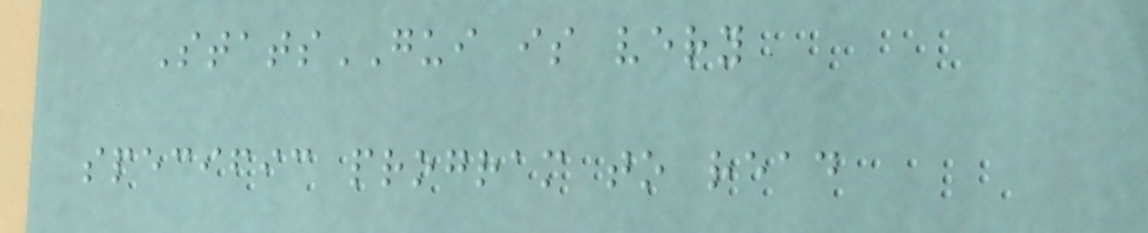StatsGUI is very
specific program to read
